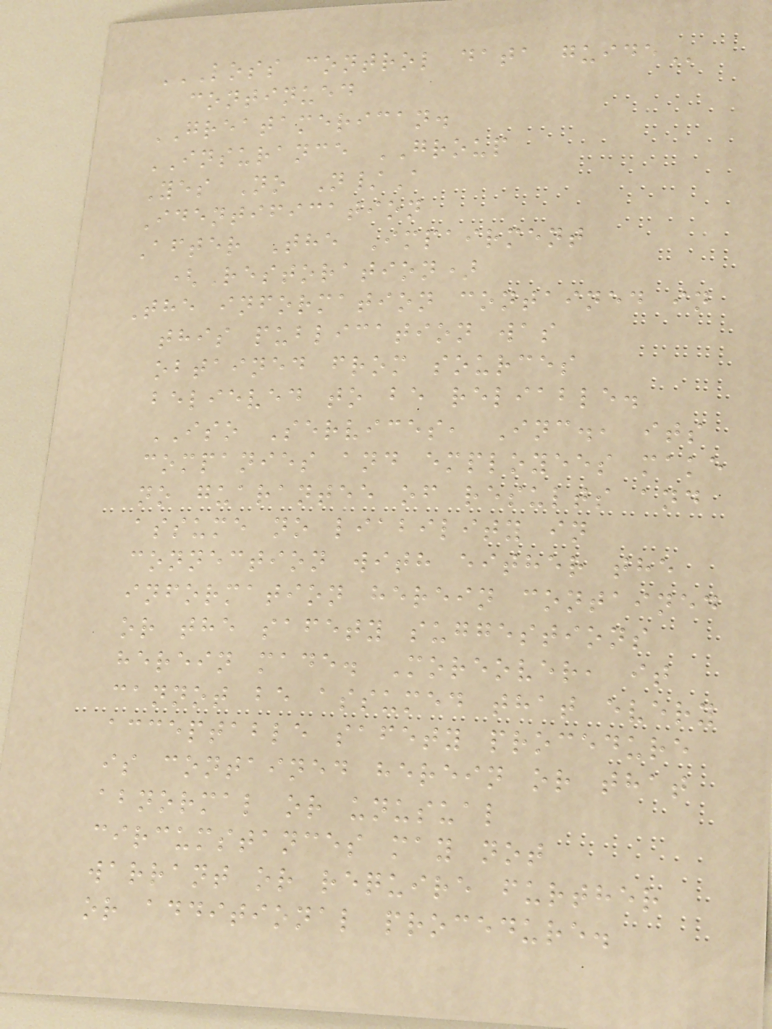LOSS CONTROL DATA GUIDE
continued
GREATAMERICAN.
INSURANCE GROUP
Yes No N/A
Identification
After The Impairment
(Restoration)
The information contained in
this publication was
obtained from sources
believed to be reliable.
ISO Services, Inc., its
companies and employees make
no guarantee of results and
assume no liability in
connection with either the
information herein contained
or the safety suggestions
herein made. Moreover, it
cannot be assumed that every
acceptable safety procedure
is contained herein or that
abnormal or unusual
circumstances may not
warrant or require further
or additional procedure.
